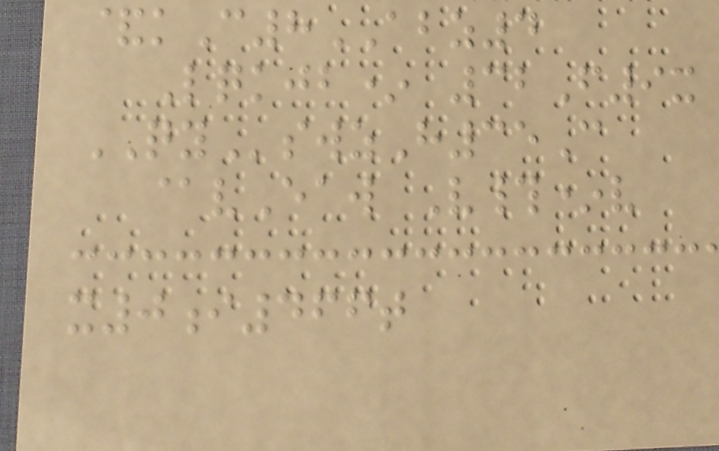&kC8ABZ4
Lqkjb* 32F9x
QYswzH35C
@vEaw V#*v
x0i466t
